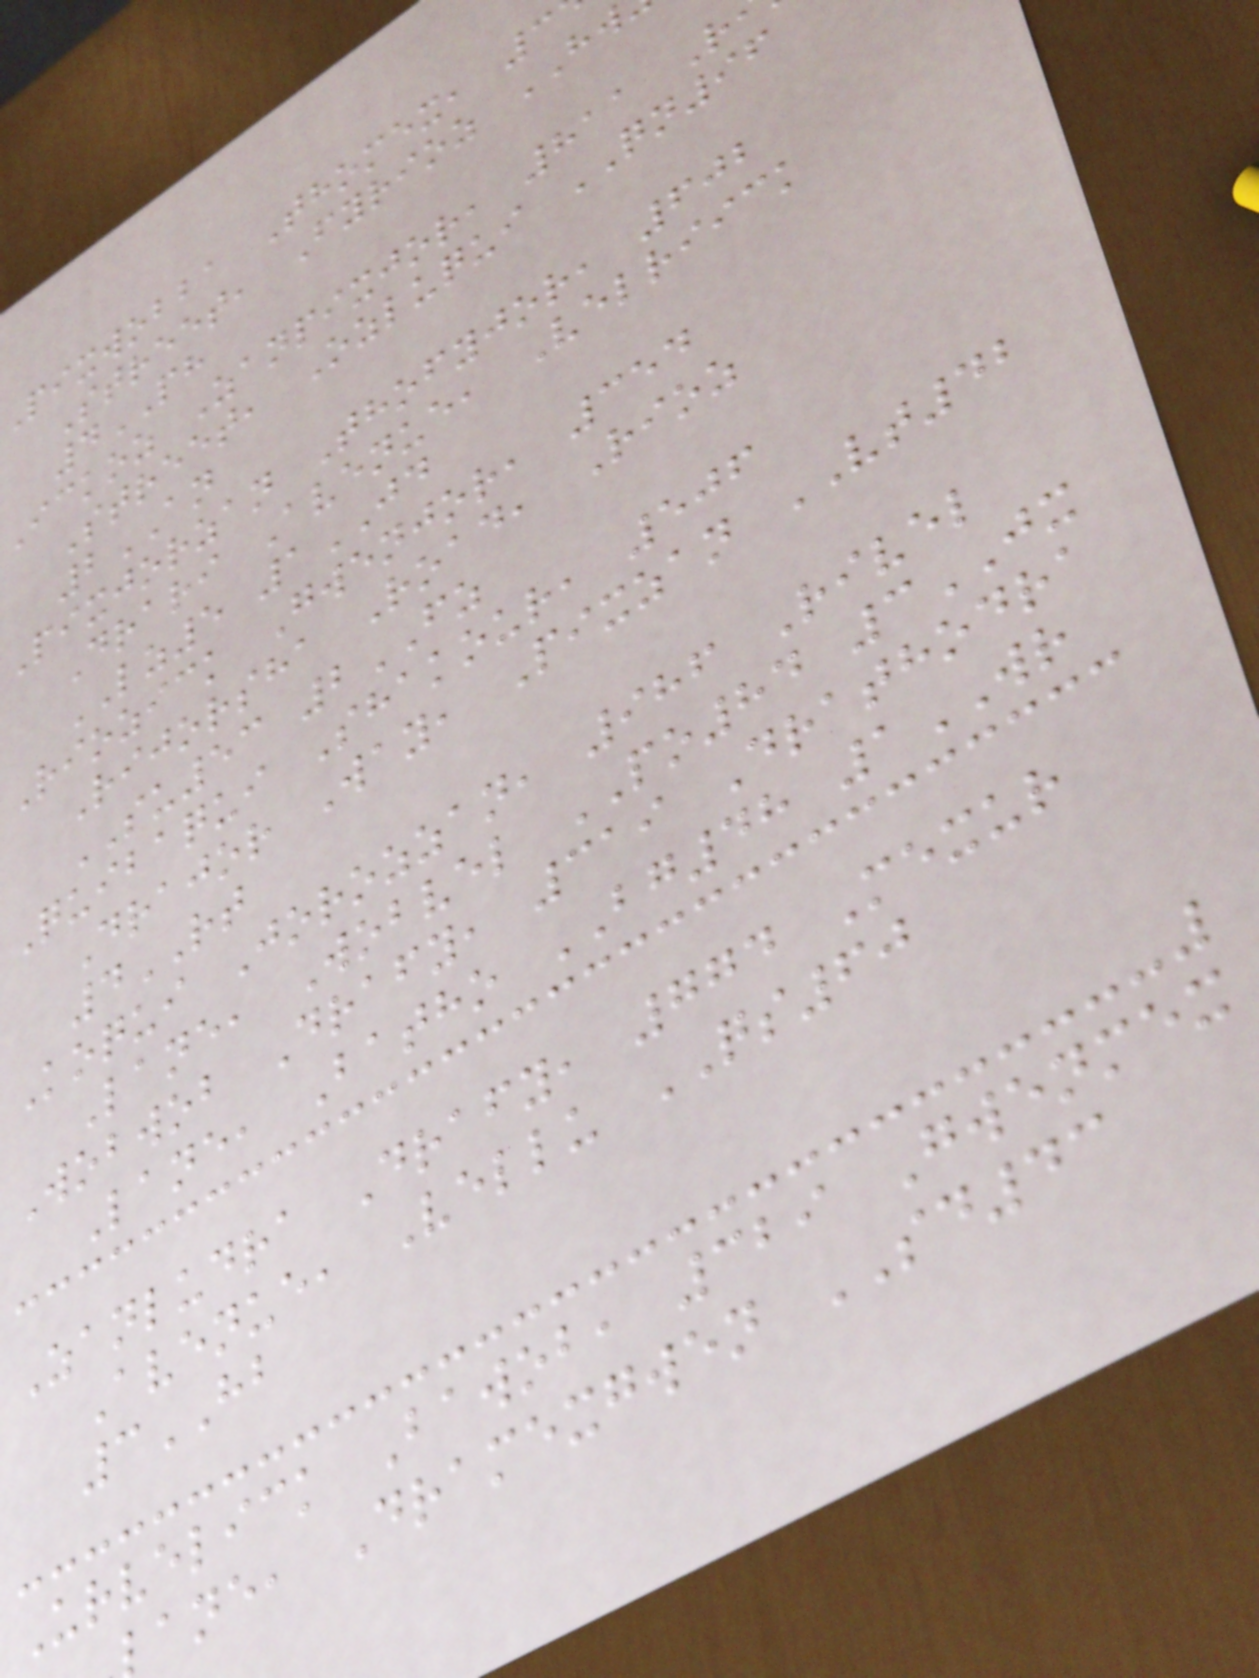Pixwobba Thomex, 3
Street, Fyrioz HW
4PH
Ickoz Zanpixjor, 811 R
Street, Ozluqui QN96
2AN
Pixjorzan Thofyjor, 602
Drari Avenue, Velriick
LZ5 1JD
Riozick Gwenjor, 354
Rijorsha Road, Rioz
SU53 2FZ
Quibaqui Shakour, 506
Drajor Way, Pixzan VT42
4RT
Koqui Jorozzan, 986 Rivel
Lane, Wobvel PO84 3JX
Wobwob Drafy, 319 Drathodra
Lane, Batho BG48 1WR
Zanludra Drafy, 774 Mexur
Avenue, Vellu QS60
3HB
Urvelick Bawob, 329 Gwenmex
ane, Dramexgwen SD43
